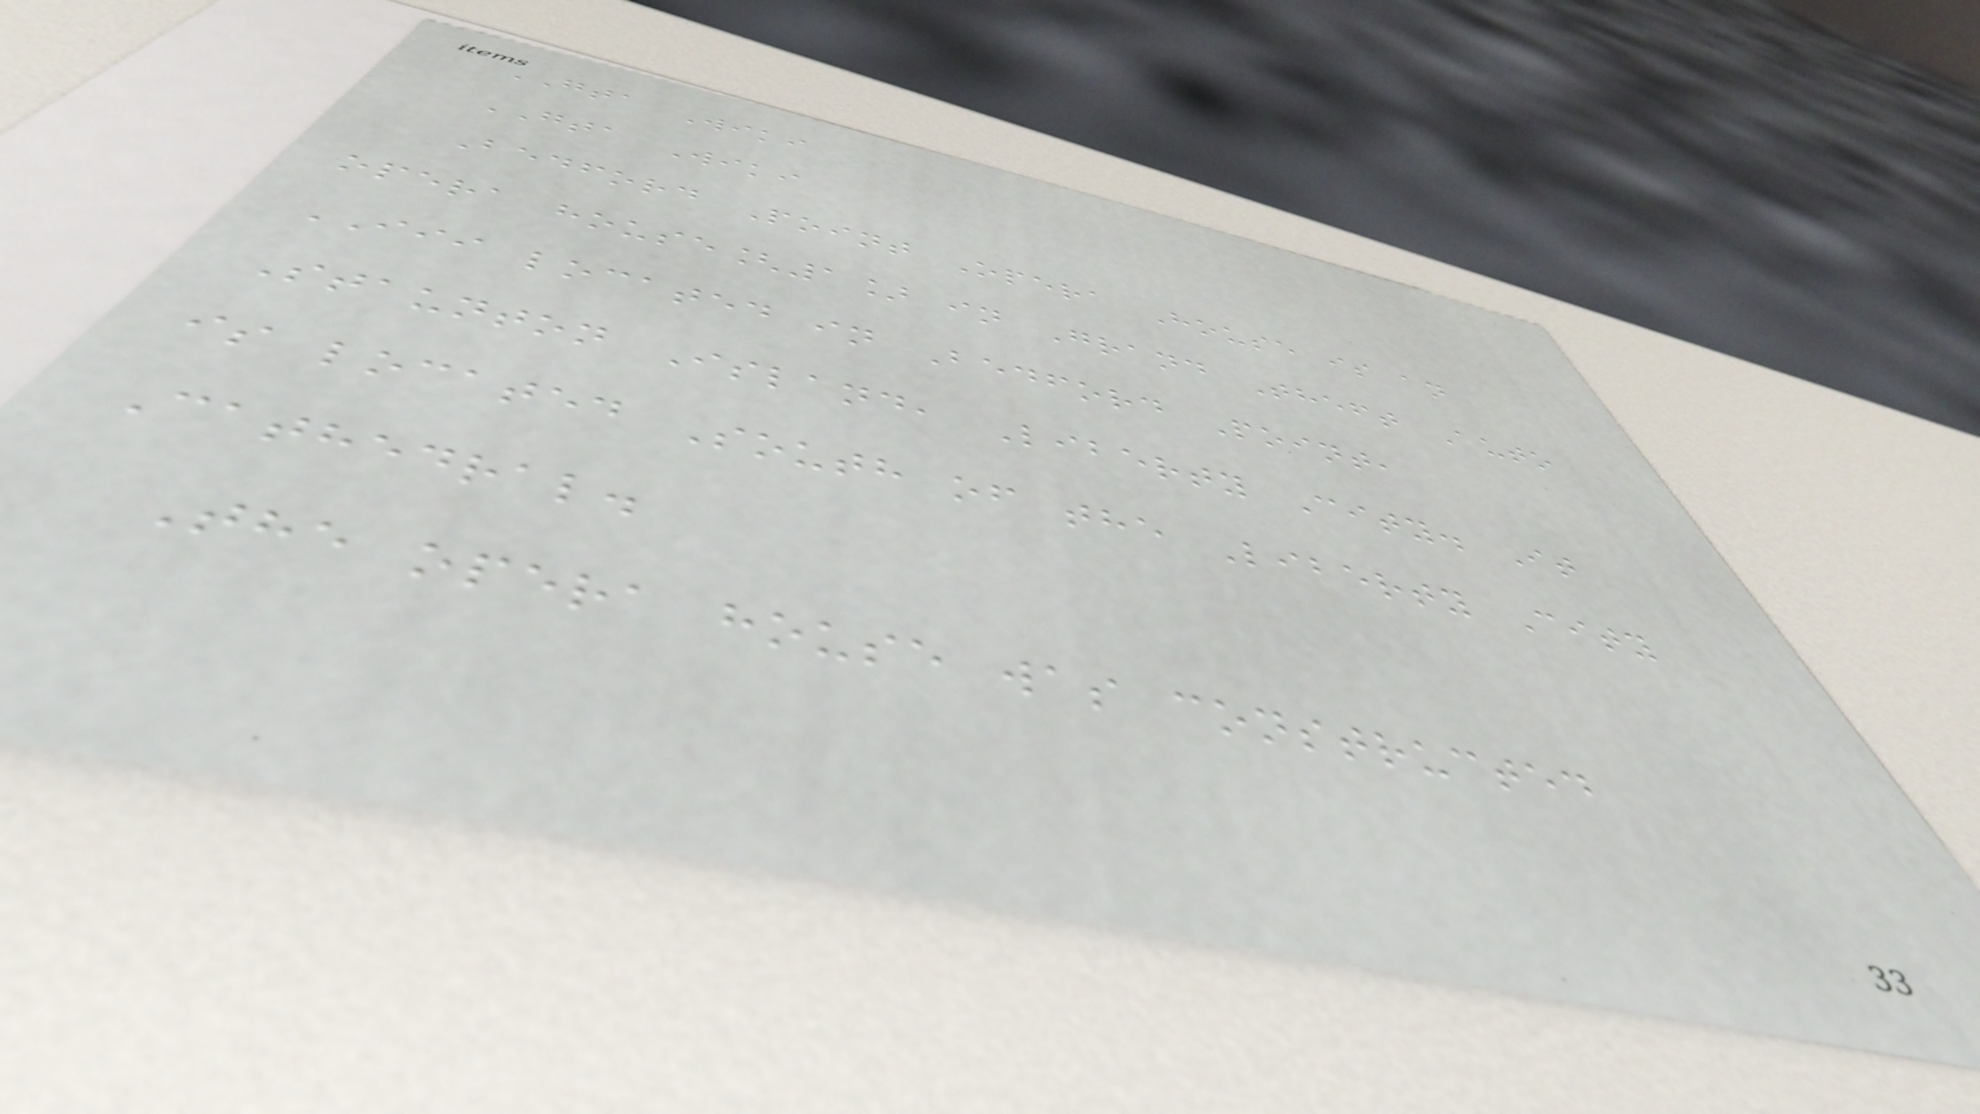GTA Wiki
GTA Wiki
Bedford Point Opera House is an
opera house[1] in Grand Theft Auto
III located in Bedford Point,
Staunton Island, Liberty City. It
is located South of the Liberty City
Cathedral.
The opera house was constructed
